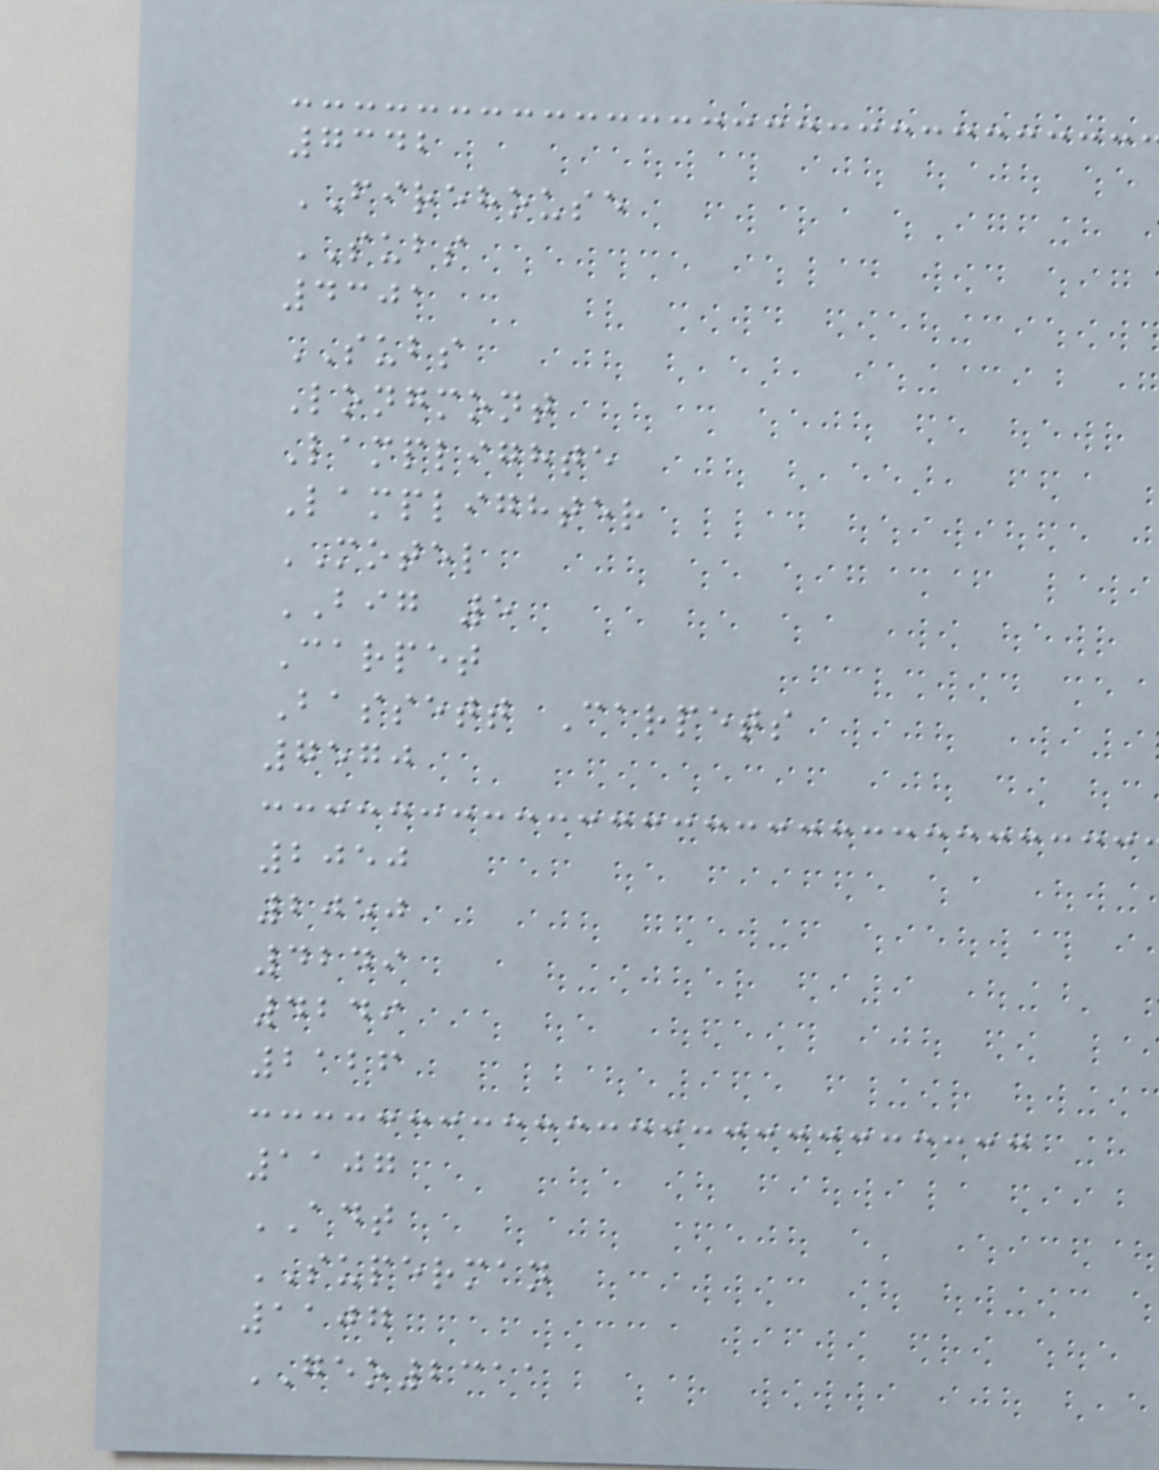7342
FIREHOUSE
SUBS
4301
SUBS
Longmont
Lamplighte
Lamplighter
MOTEL
BIG 5
Carpet
Bassett Carpets
7570
2050
2050
4249
4249
2126
1107
ADT
SUPERMAN
1107
GEO2311
